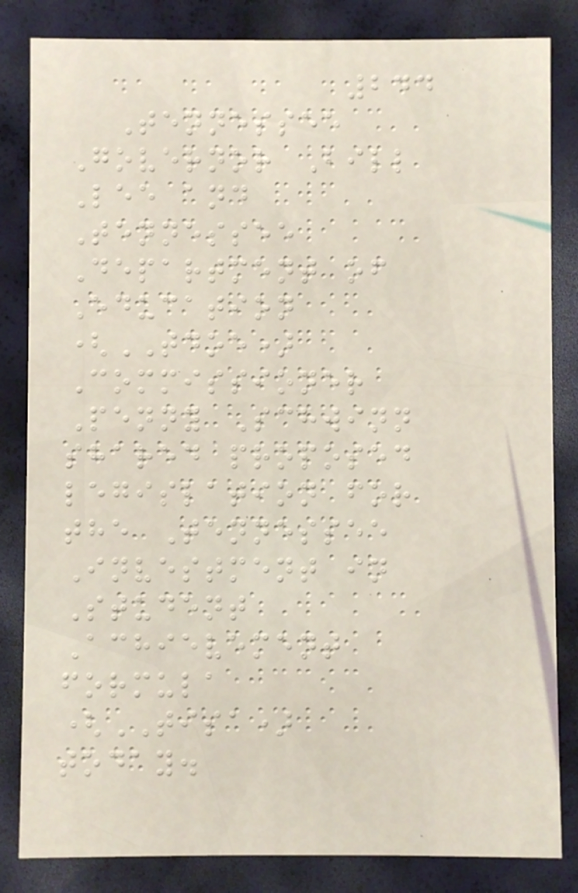244
Tennessee
Governor Bill
Lee and
Tennessee
Department of
Education
(TDOE)
Commissioner
Penny Schwinn
shared proposed
legislation for
the Tennessee
Investment in
Student
Achievement
formula
(TISA)
today.
